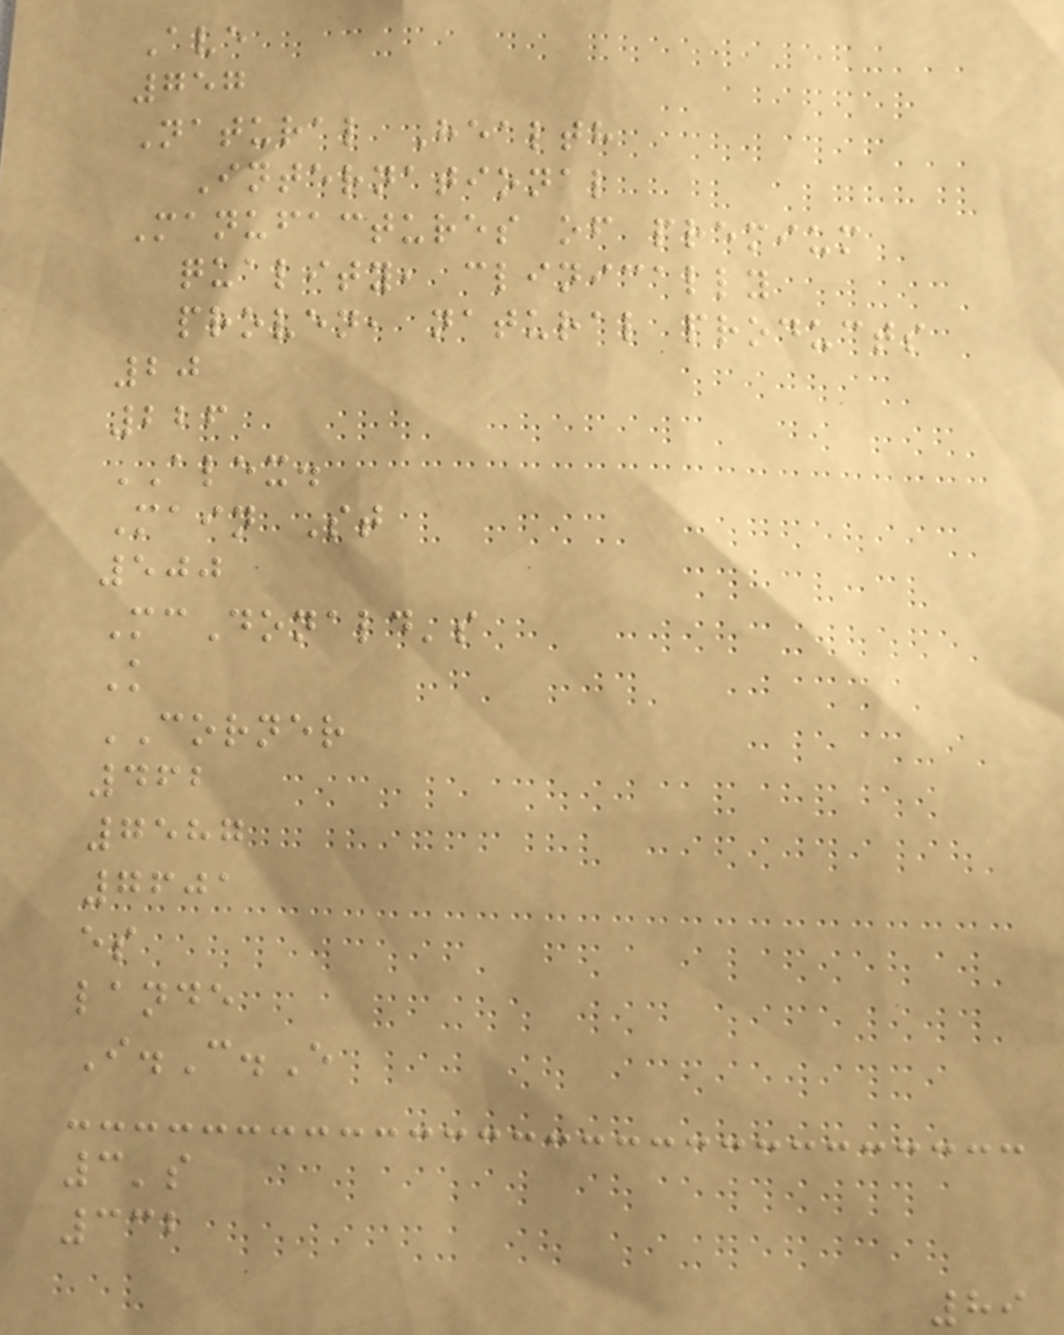Ave
757
Natural Health
International
Manufactures of premium
quality, clinically
proven, natural products
20
226
ALEX.
Main St
500
McDonald's
K
CORNER
462
7587
7601
es
lande
I.C.E
3's
332
89
